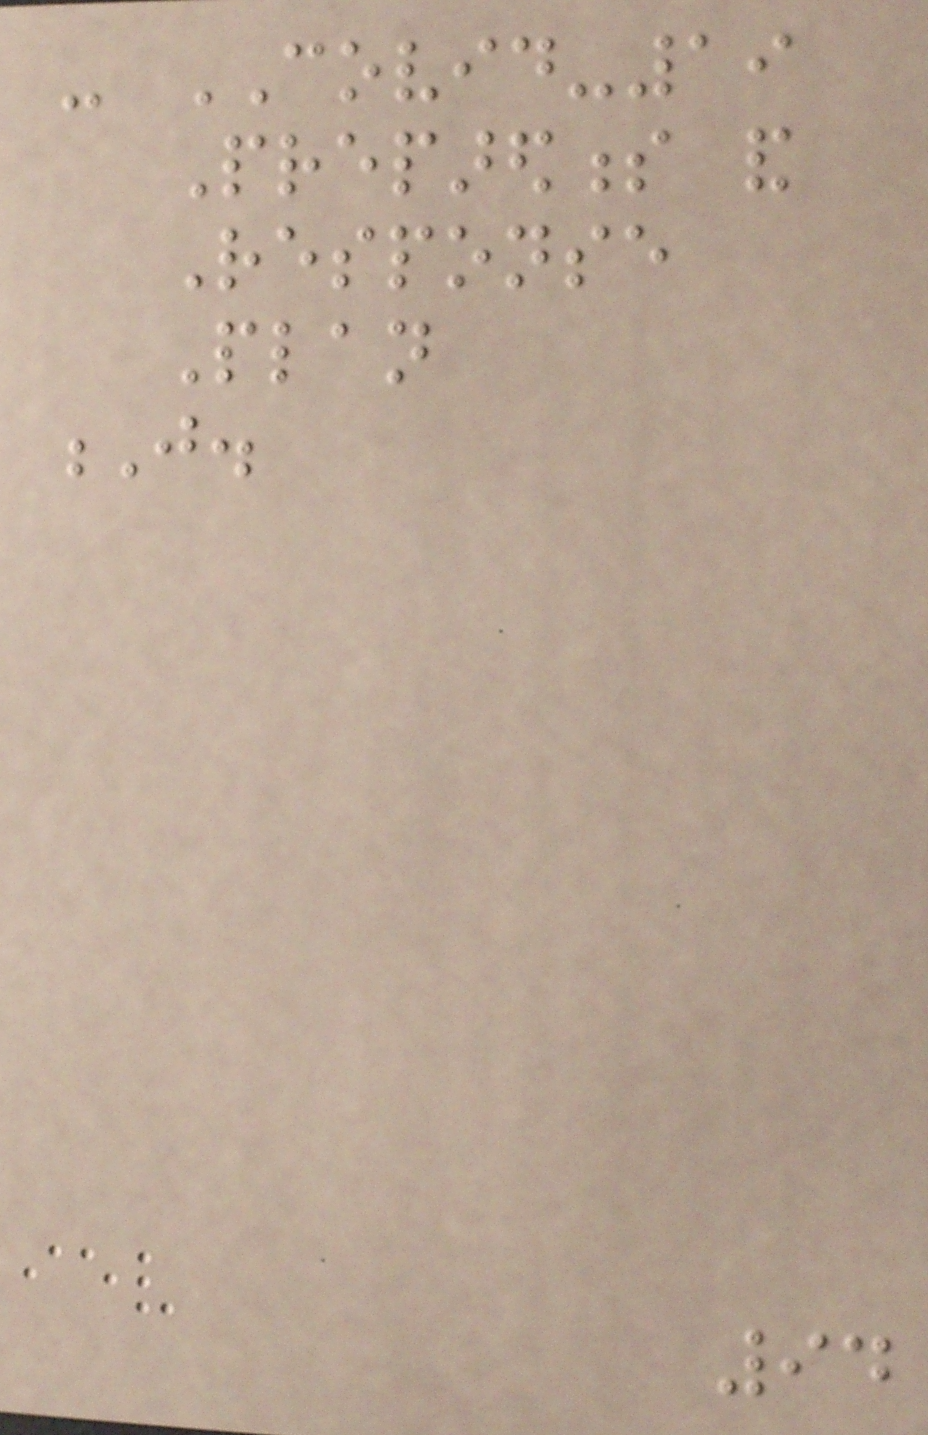- COVID-19
Preparedness and
Response
Plan
J.
94
